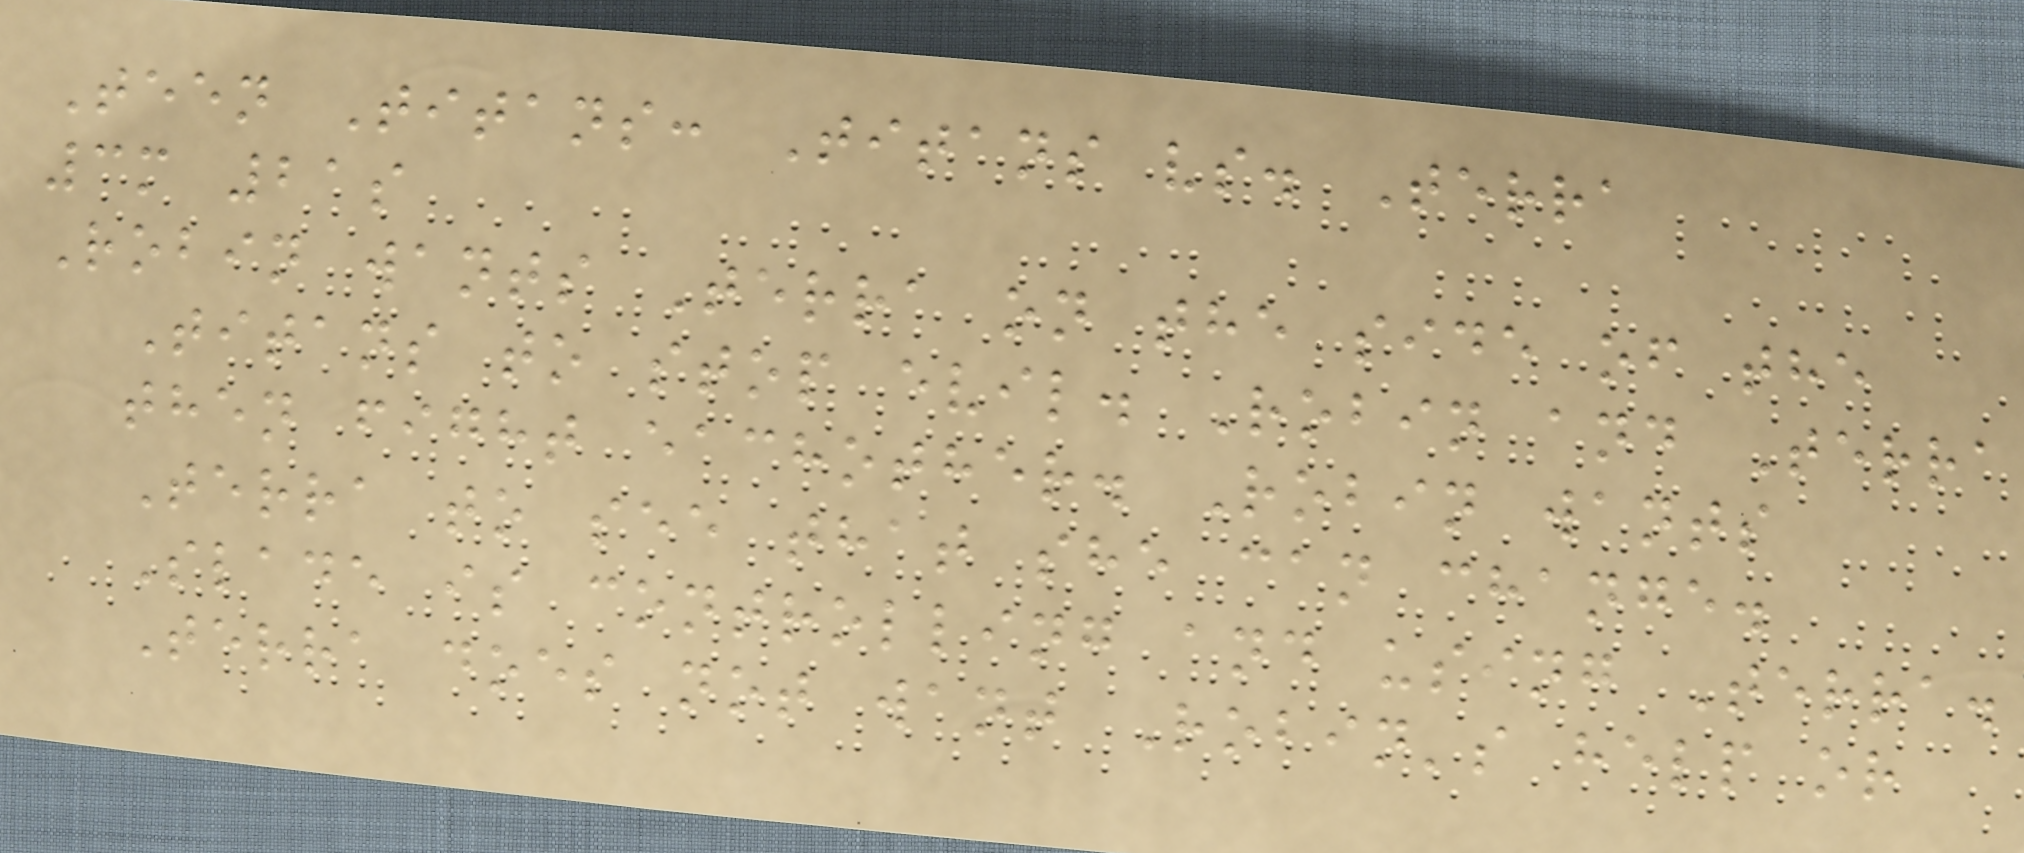Teen Titans: Titans vs. Terra
3m 21s
Robin wants Terra on the side of the
Titans to stop evil. Robin and Terra
then fight eachother. Robin wants
Terra to see that she can change.
Slade is controlling and using Terra.
Terra does not want Robin's help or
